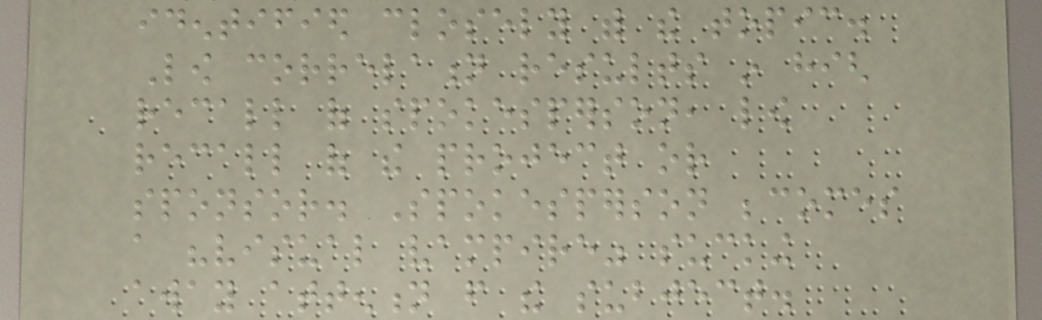identified closely with the topic.
Low correlation results in high
recall of spokesperson, low
recall of the project or
sponsor. Spokesperson becomes
a "visual vampire" sucking
away attention from the subject.
